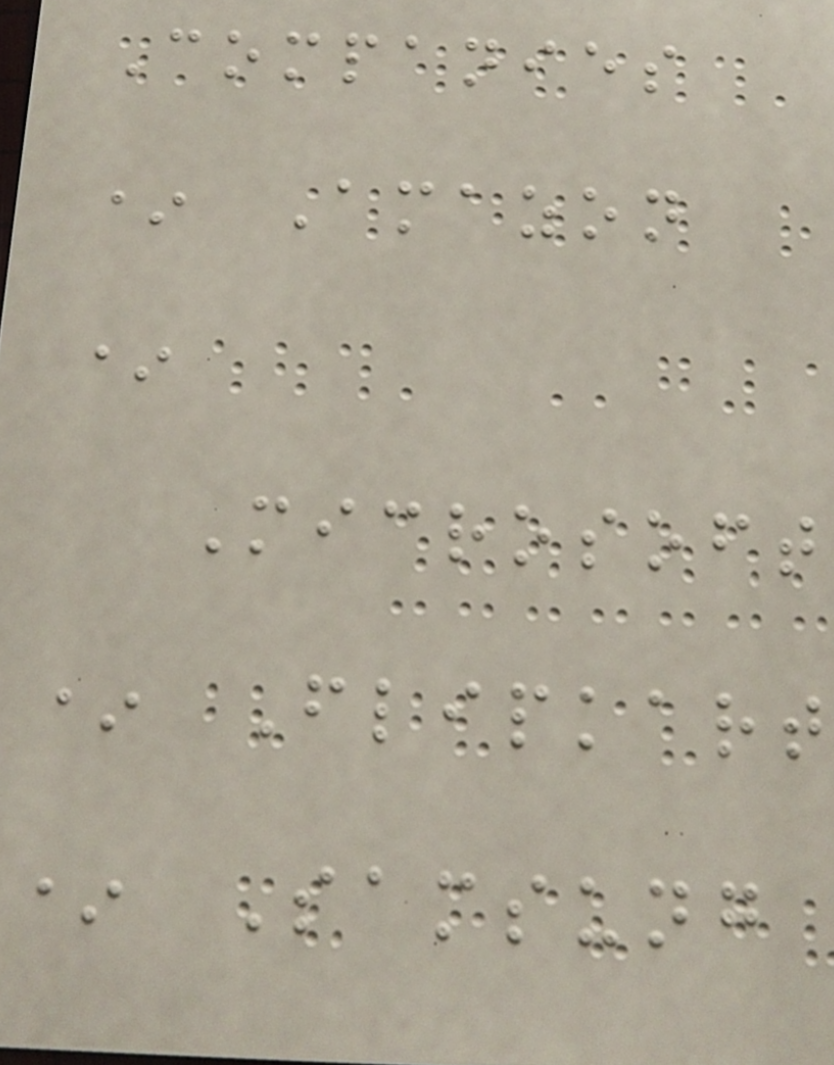Companies
* Amazon
*
Microsoft
* Flipkart
* Samsung
